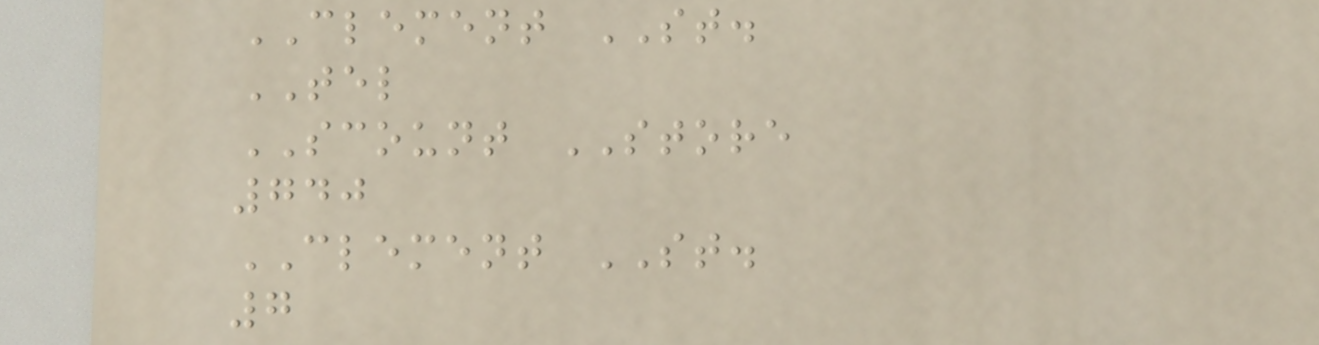CLEMENT ST.
TEL
SCOUNT STORE
740
CLEMENT ST.
7
